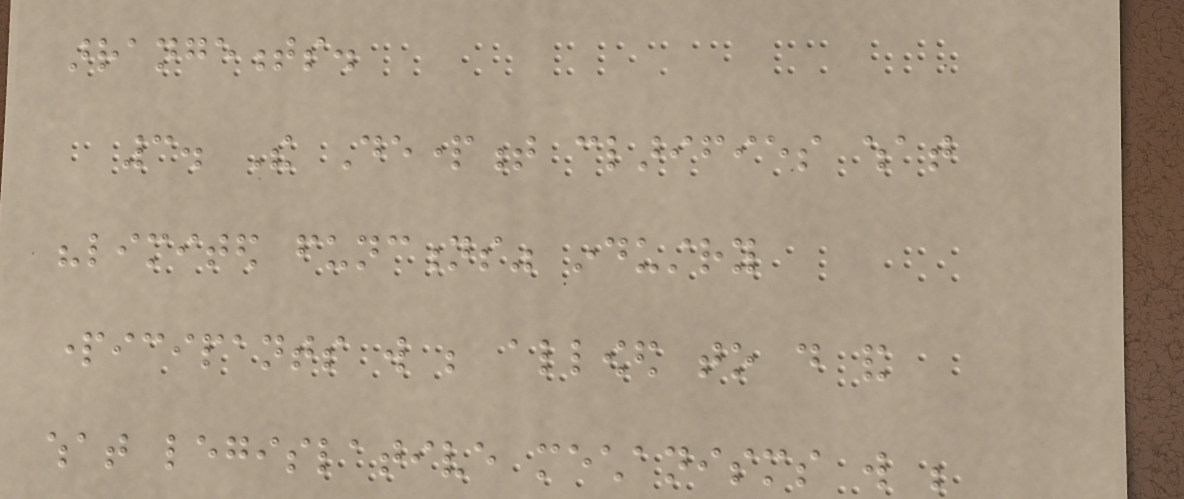arrangements.
3. The Department clarifies what
"limited functions" industry
participants will be allowed to do and
what legislative mechanisms will be
